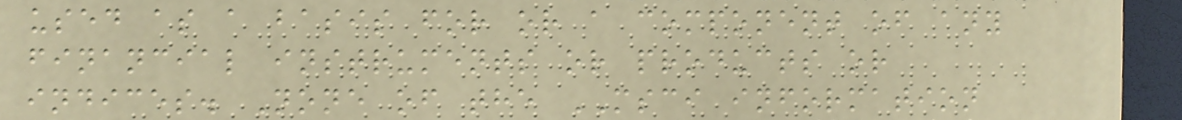used as a basis for or a component of any
financial instruments or products or
indices. None of the MSCI information
